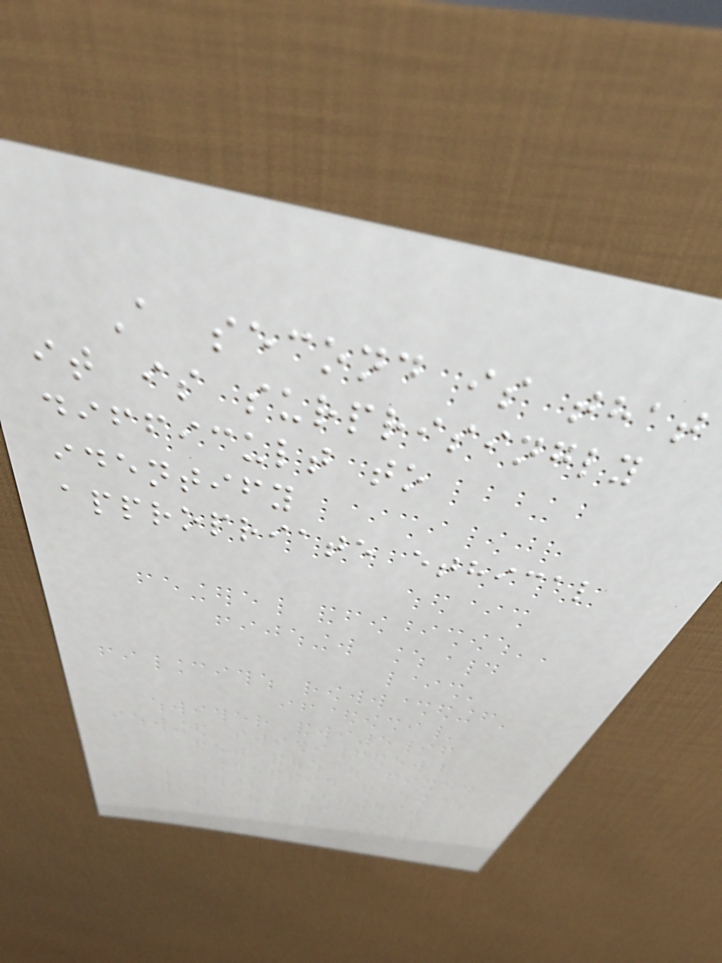A second is that
it is surprisingly
difficult to
identify
appropriate ethical
